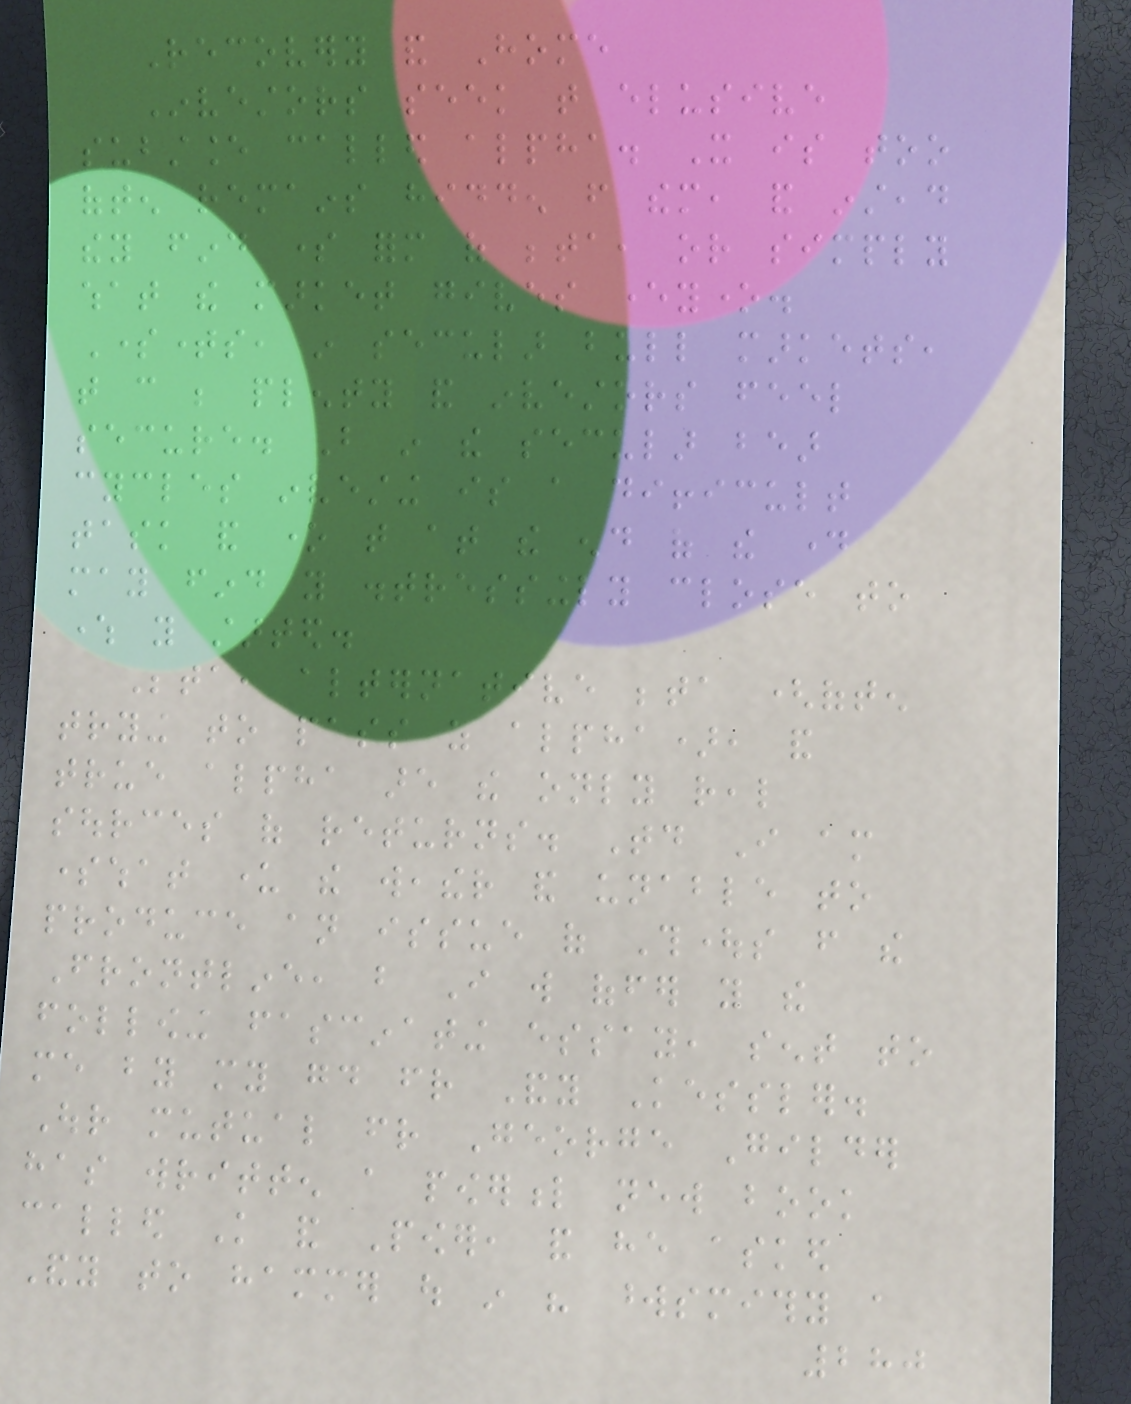Recovery and Home
Investors seek that elusive
substance called alpha. It is too
often remains hidden from them, and instead
they find some form of beta, or simply
what the market gives everyone.
Sometimes, in secular bull markets,
that can be plenty and investors feel
secure. But in the secular bear
cycles investing is a difficult
task and one that at the end of the day
may find you distressingly close to
where you started.
Beta, alternative beta (often
trying to pass as alpha), and
true alpha are the only real
sources of returns. Today I am
somewhat under the weather and unable to
produce an issue of Thoughts from the
Frontline, but I will offer you the
following fascinating essay, sent to
me by my good friend Andy Kessler.
Our mutual friend George Gilder
has written a powerful new book
called Knowledge and Power, and he asked
Andy to hammer out in his wordsmithy a
280
